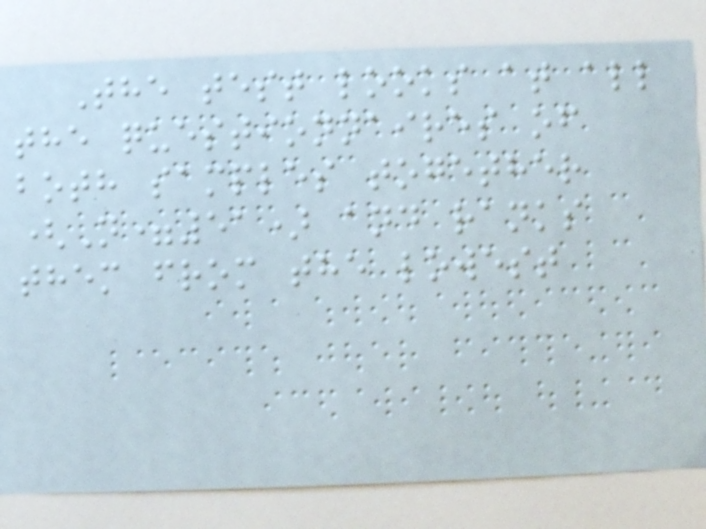The test looks at all
the questionnaires of
both samples together
(N=51) and ranks
them from the lowest
